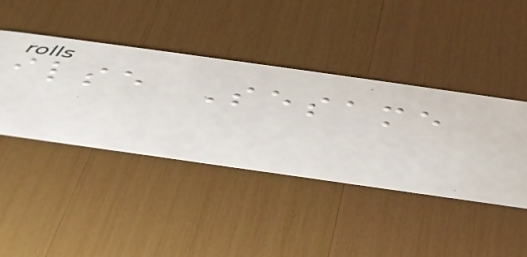ilse Sesame
